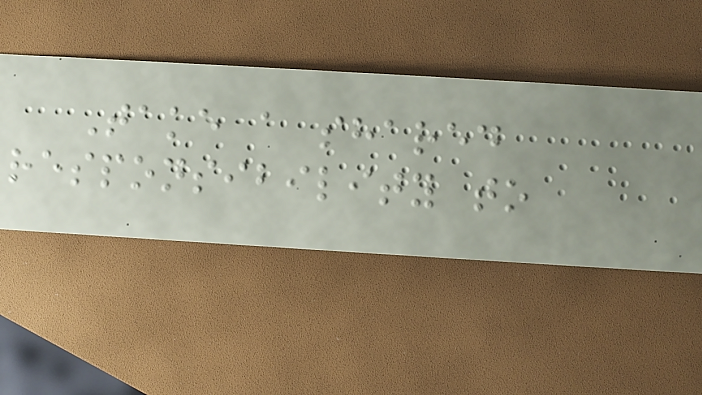Take a shared
responsibility to
